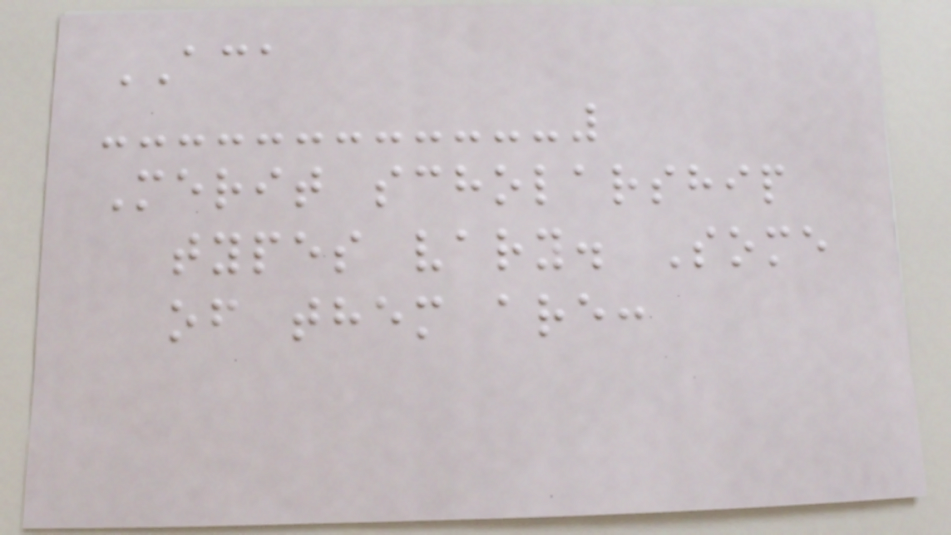ACA
Merit scholarship
types vary. Some
of them are:
